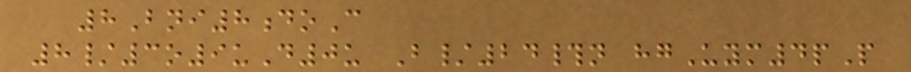8Bni8doC
8/3o9uD0u B/24#n hgUym4pP
